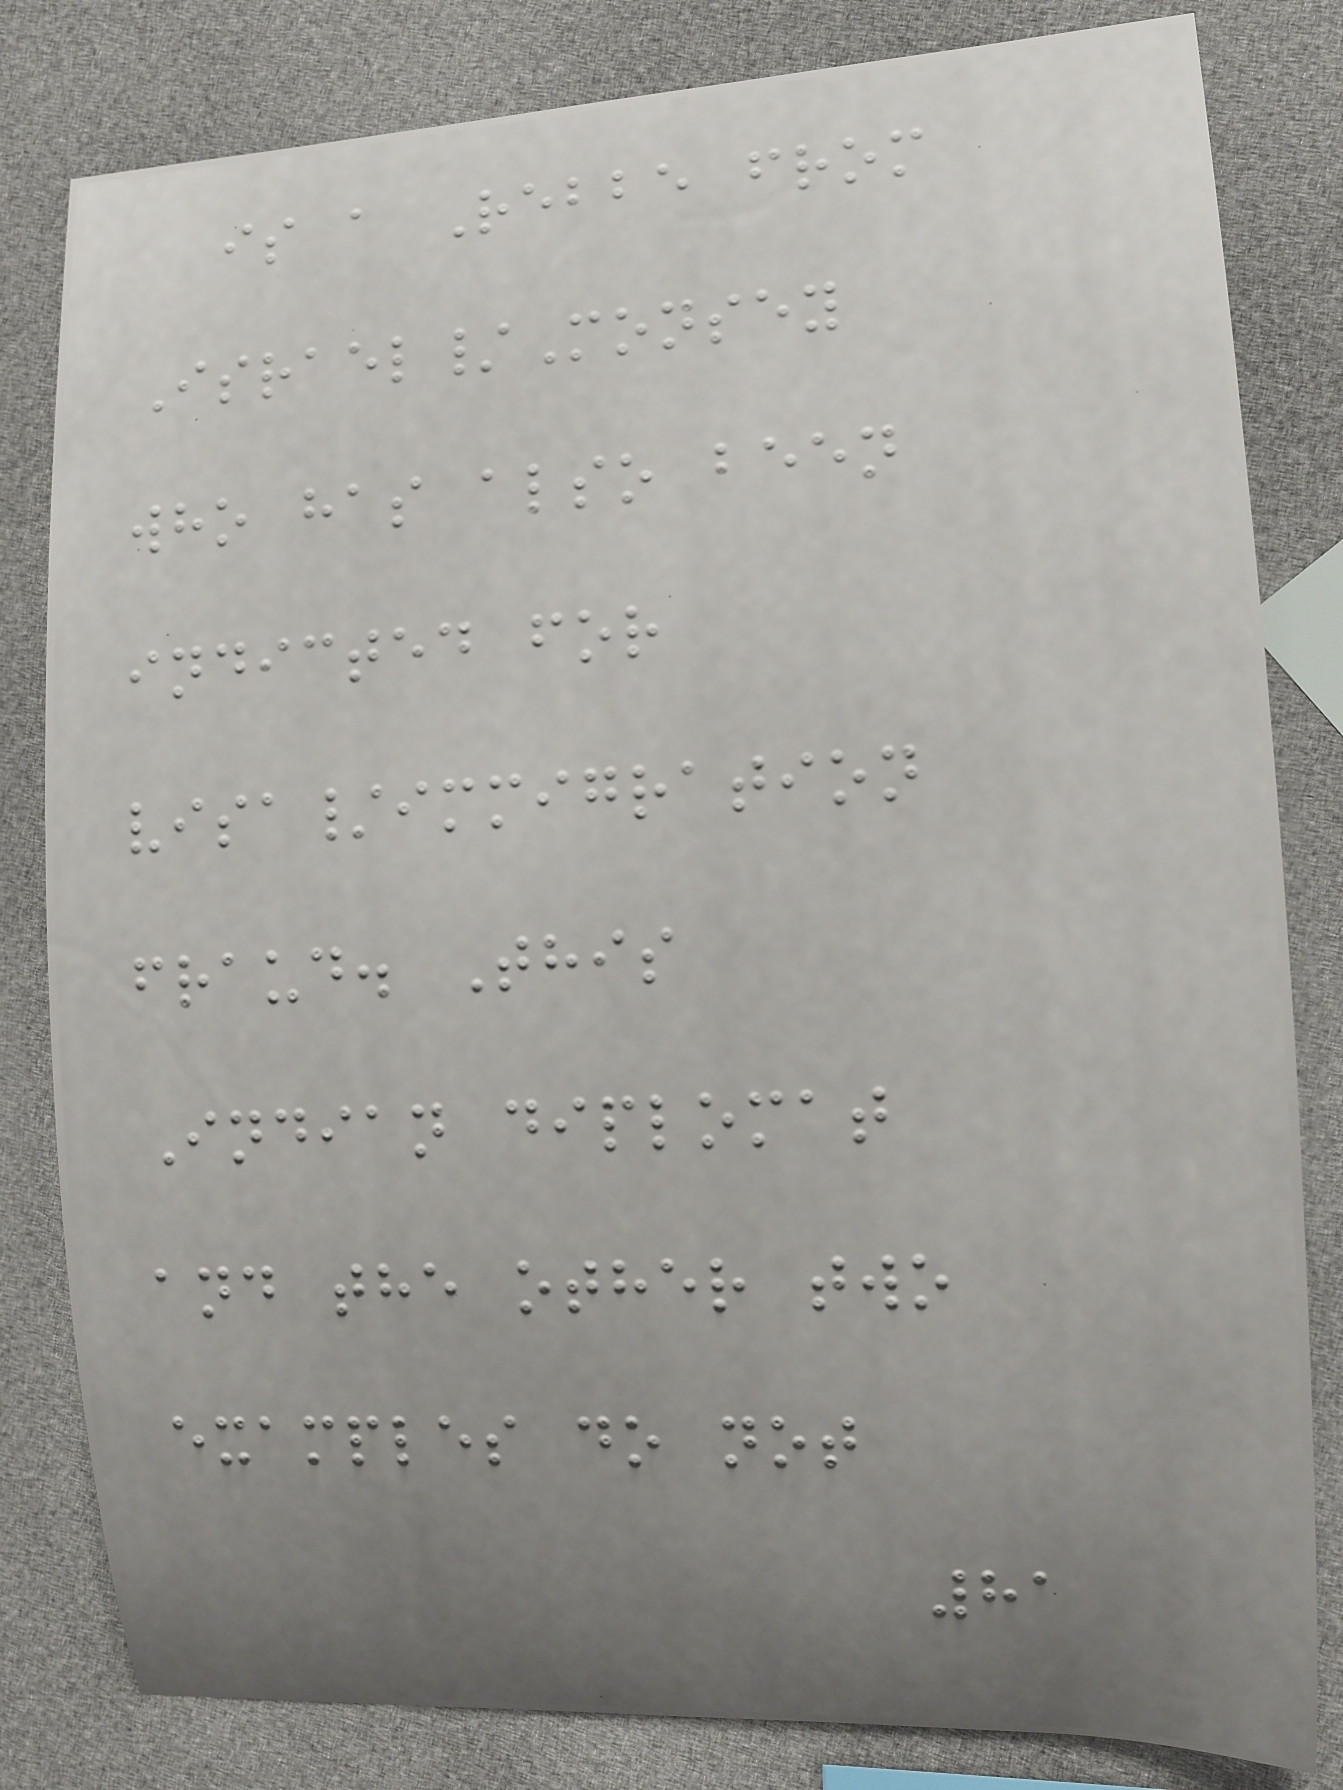is a Rebbe from
Israel/Monsey
who has also been
indicted for
visa/immigration
fraud. This
Indian diplomat
and the other two
examples do not
81
